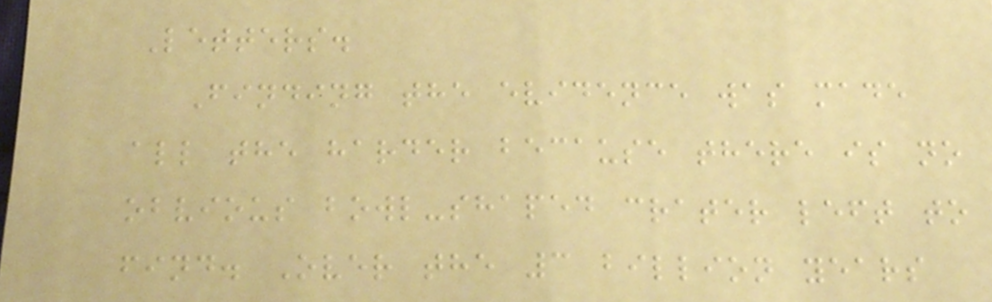Letters.
Finding the evidence was made
all the harder because there is no
obvious bowl-shaped crater left to
find. Over the 3 billion years
